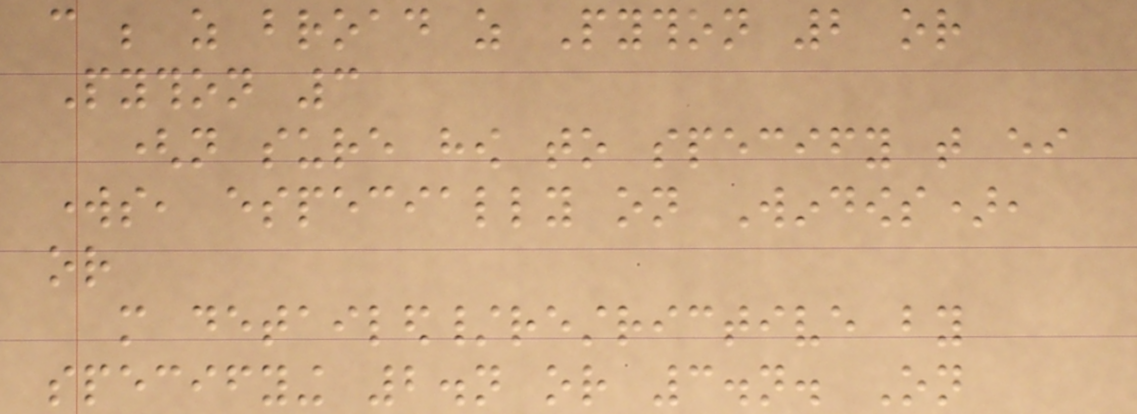can be as broad as Python 2 or
Python 3
(not sure how to specify that either
works, especially on Windows),
or
more detailed/restrictive by
specifying 2.n or 3.n. On
